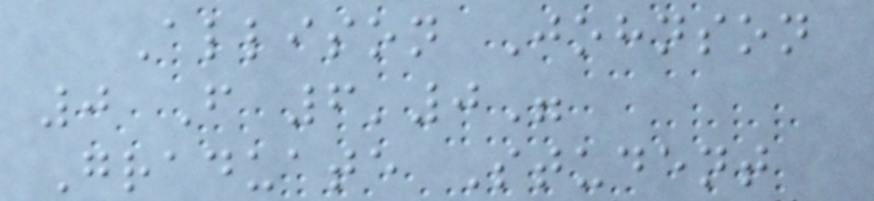Allison Johnson
0 F 6'0"
Graduate Student
